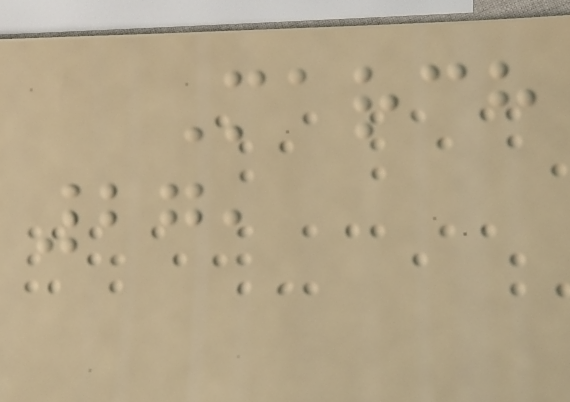March
27,
